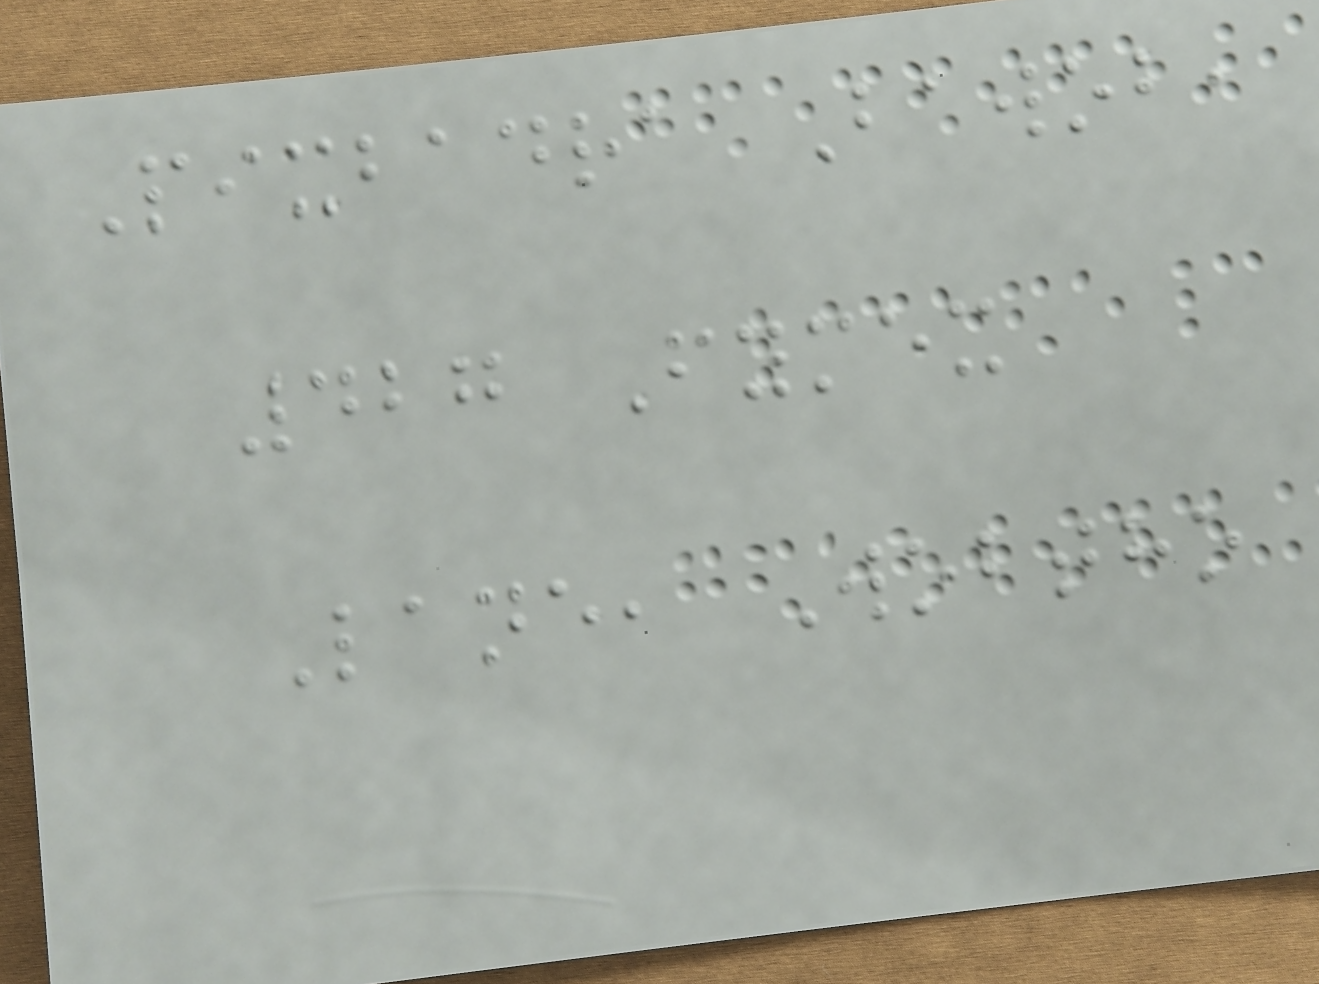Pixbadra Bawob,
427 Fymex
Lane, Wobtho
